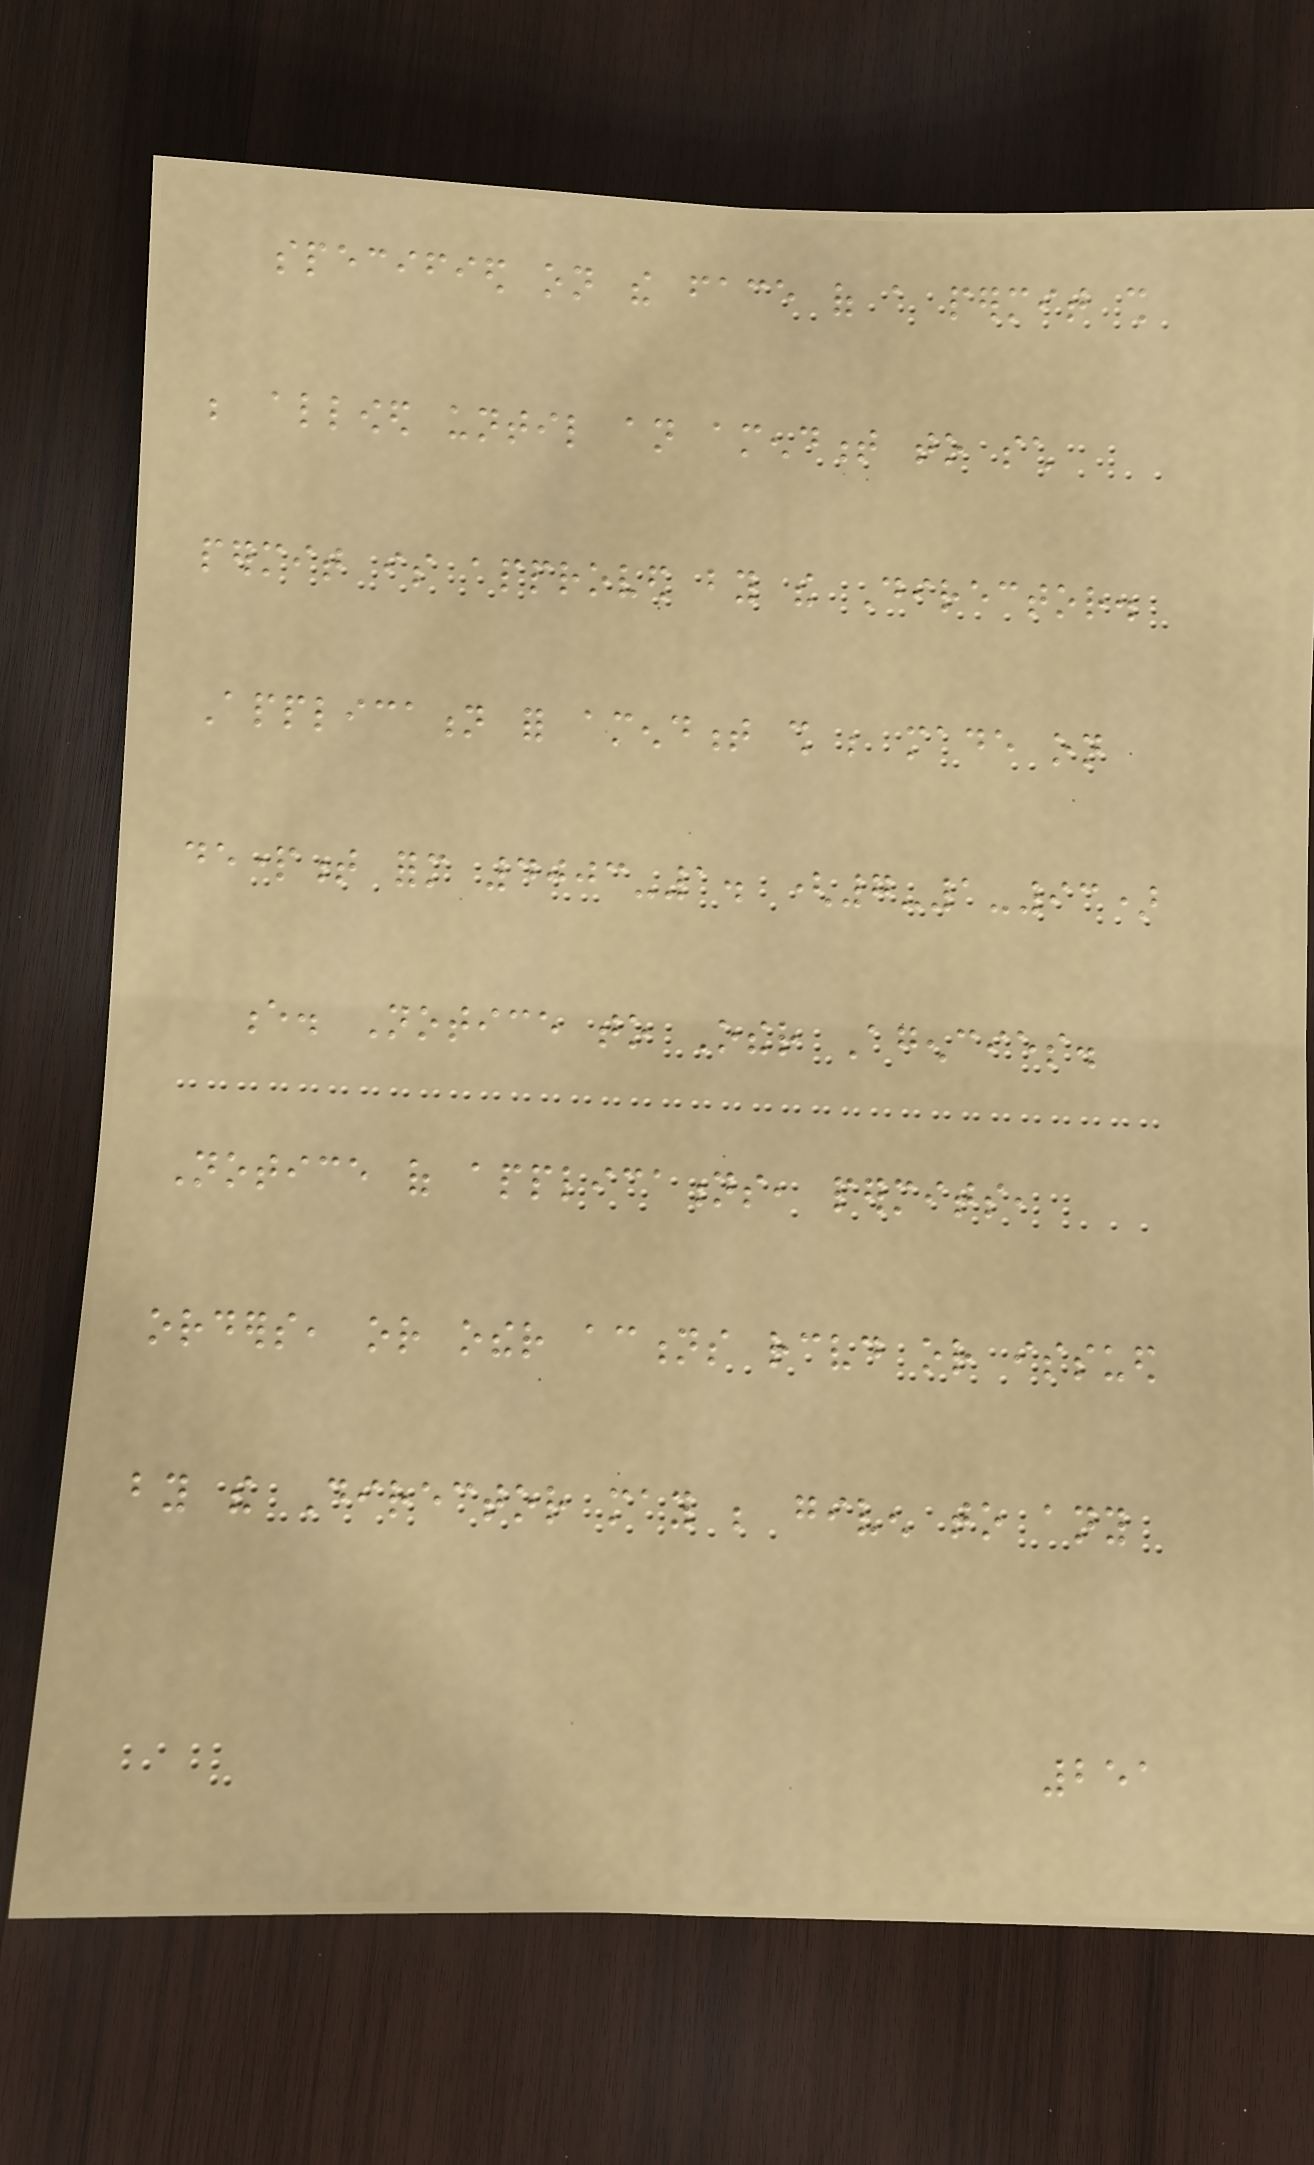specified on the face of a permit shall
be allowed until an amendment to such
permit is approved by the Director.
Application for amendment shall be made on
department form 4003-1. (7-1-93)
e. Notice to Other Agencies.
Notice of applications, permits,
orders, or other actions received or issued
by the Director may be given to any
251
